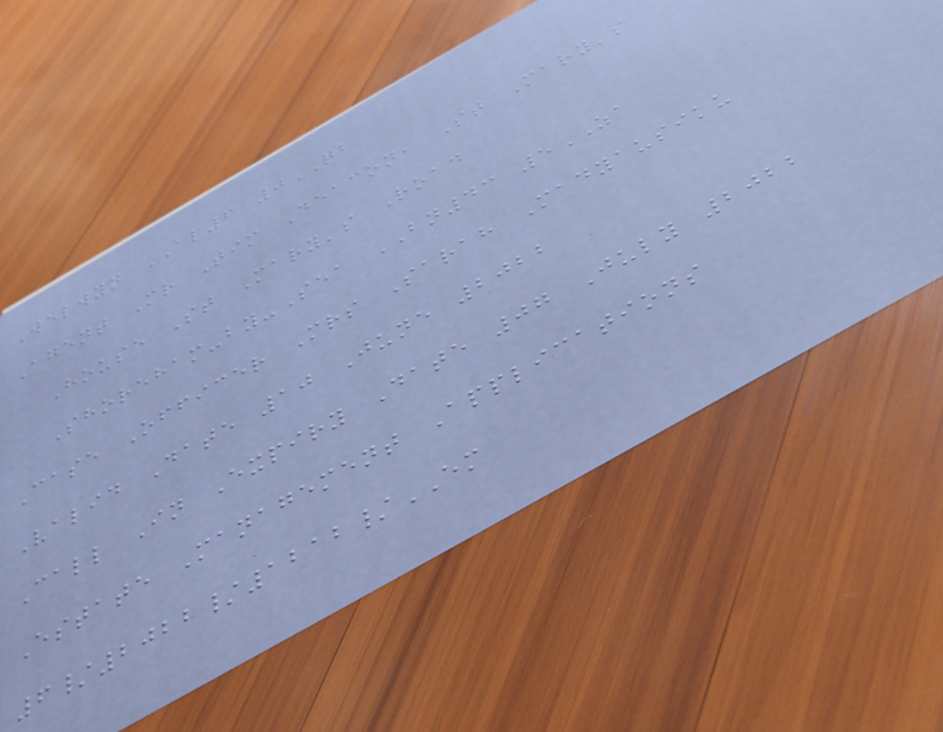Welwyn AL6 0QB
Agent Mr Tim Deacon, St Mary's
House St Mary's Road
Shoreham-by-Sea BN43 5ZA
Case Officer Mrs Sarah Madyausiku
Valid Date 10 June 2022
Call In Expiry Date 07 July 2022
Estate Management Applications
6/2022/1212/EM
